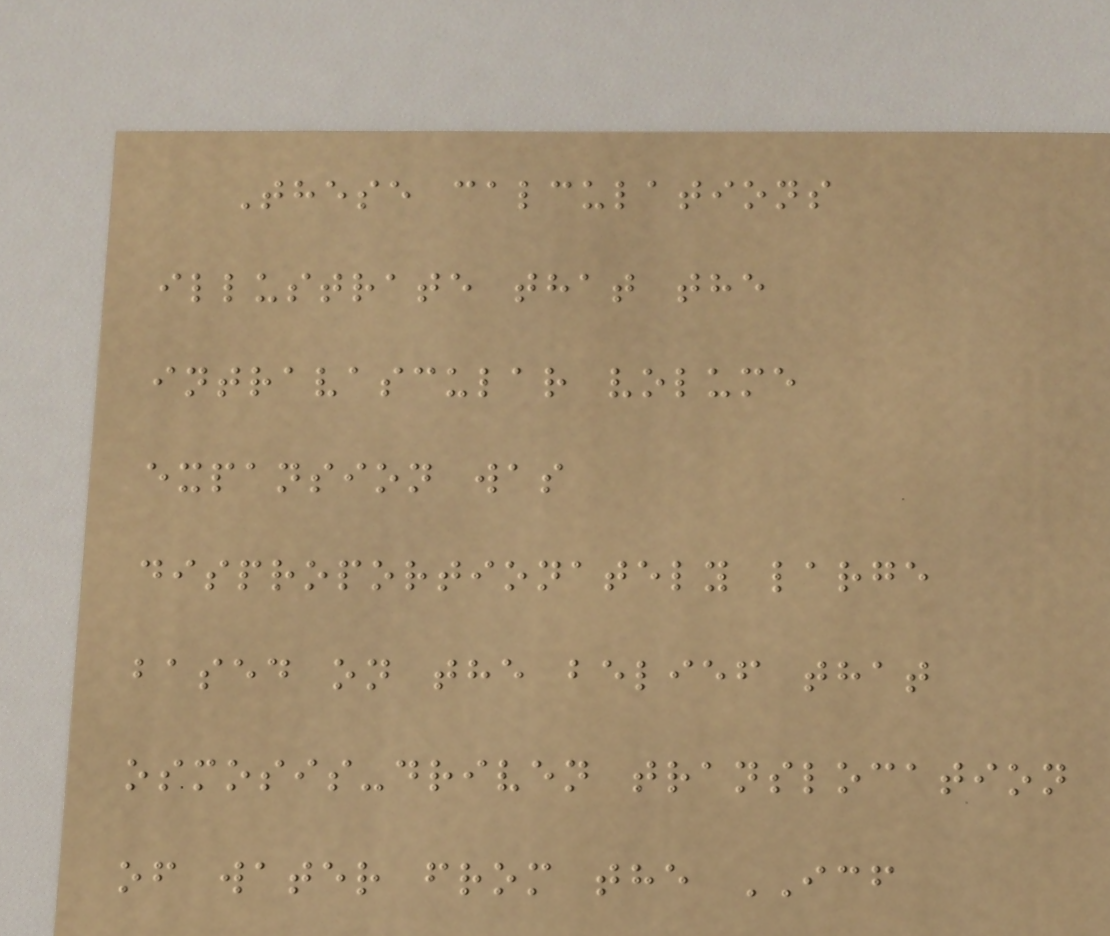These calculations
illustrate that the
intravascular volume
expansion was
disproportionately large
based on the belief that
osmosis-driven translocation
of water from the ICF
